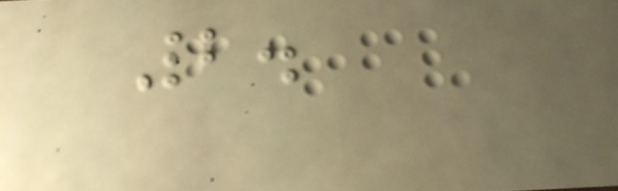2.
